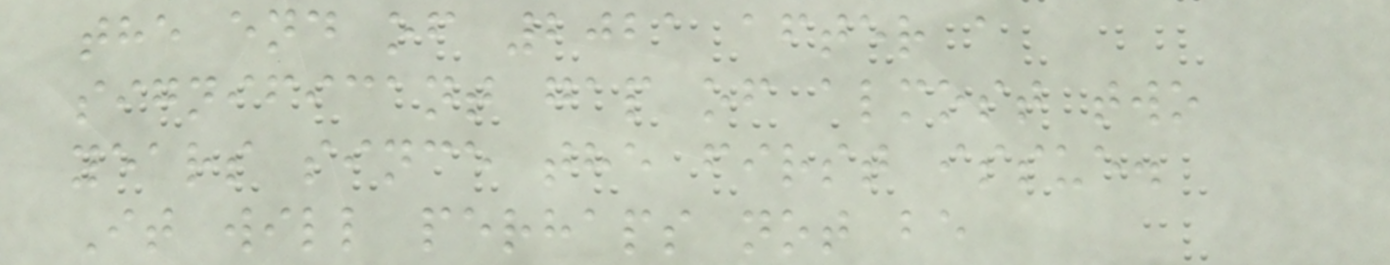the end of 2021 after a
significant gap of almost two
years since the first issue.
It will perhaps not be
